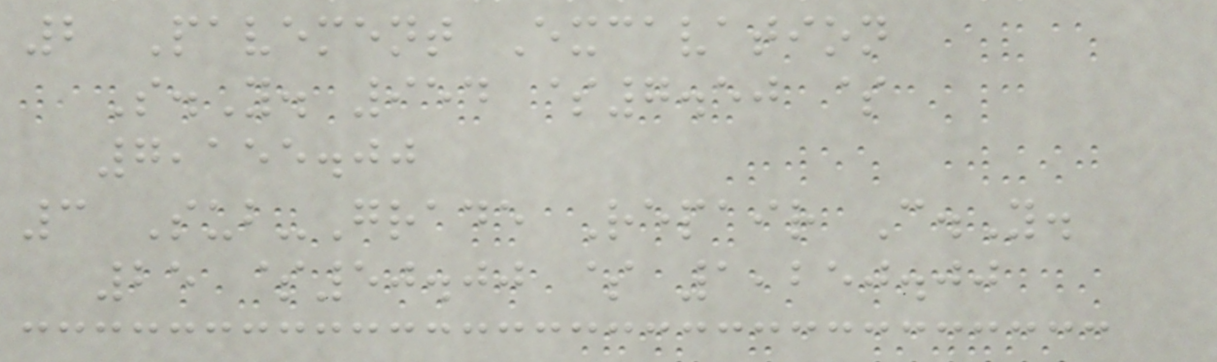2 Pavement Excavation
S.Y. 954 $7.50 $
7,155.00
3 Sub-Grade Repair C.Y.
25 $50.00 $ 1,250.00
